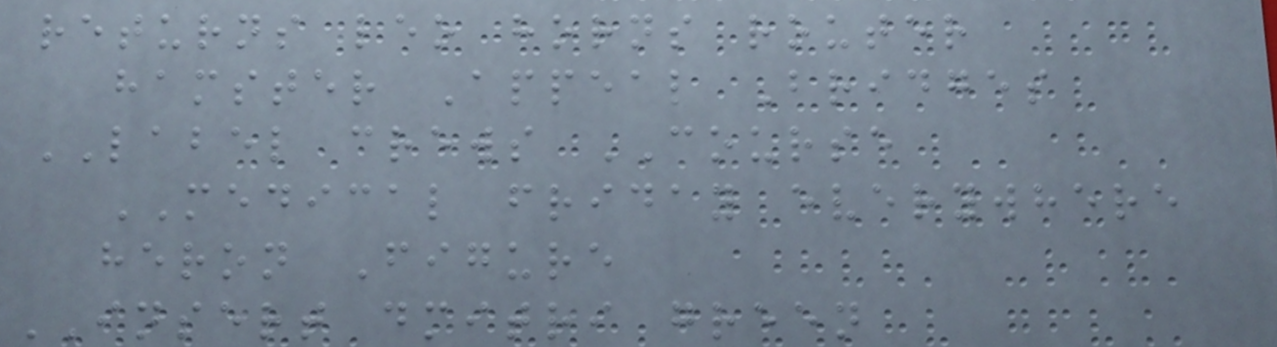returns leo horns router
hamster Appeal Bridges
LABEL crews COURSE
MEDICAL friday everywhere
heron Figure
INSERT dmitri green
